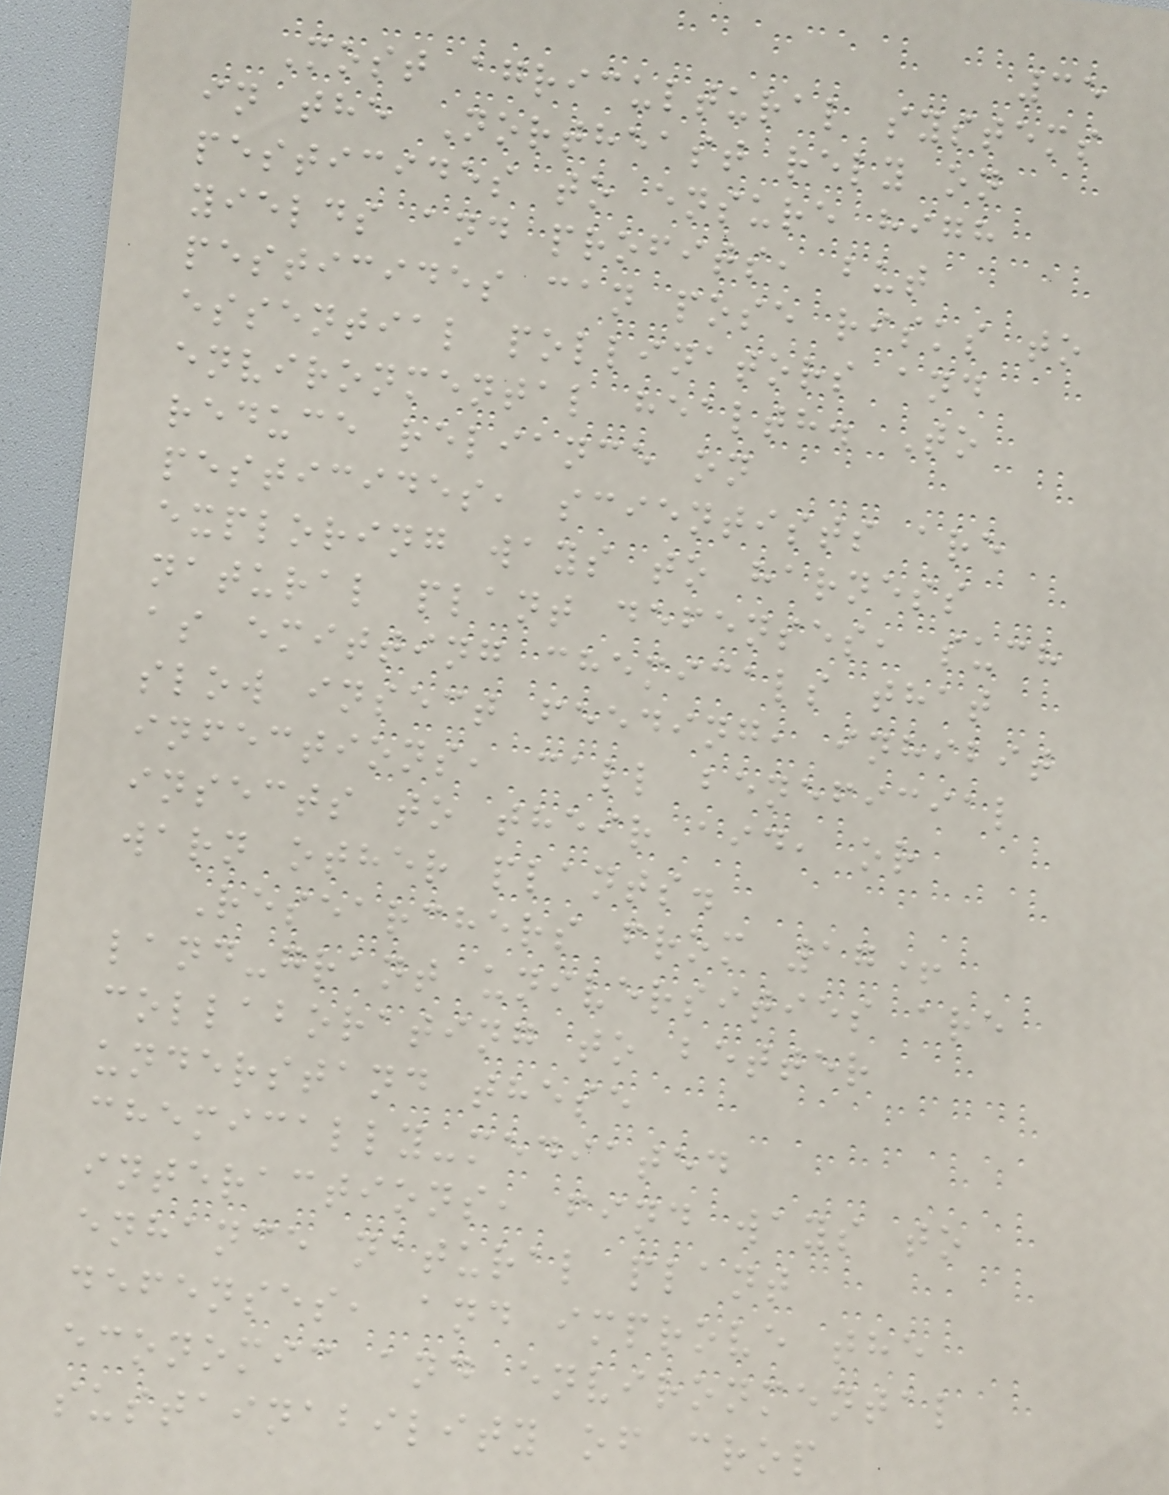35
Most agricultural systems
in the Northeast rely on
pesticides to ensure high
yields and profits, but
pesticides can pose risks to
essential pollinators and
environmental health. To
reduce reliance on
pesticides, scientists are
exploring ways to harness
natural plant defenses, such
as emitting chemicals that
slow insect feeding, inhibit
infections, call beneficial
insects to their aid, or
warn other plants.
Researchers from 17+
land-grant universities are
collaborating to better
understand these
chemically-mediated
interactions, find ways to
enhance natural plant
defenses, and improve the
economic and environmental
sustainability of crop
